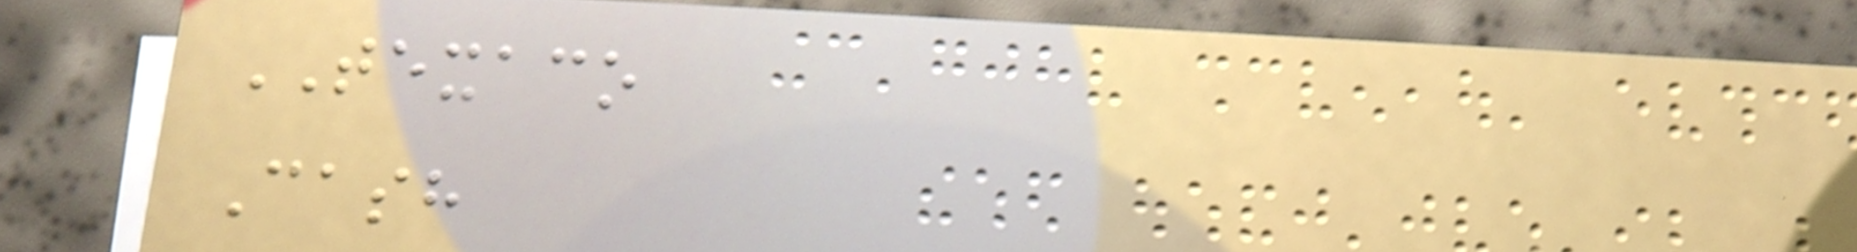TEXACO
Cash
